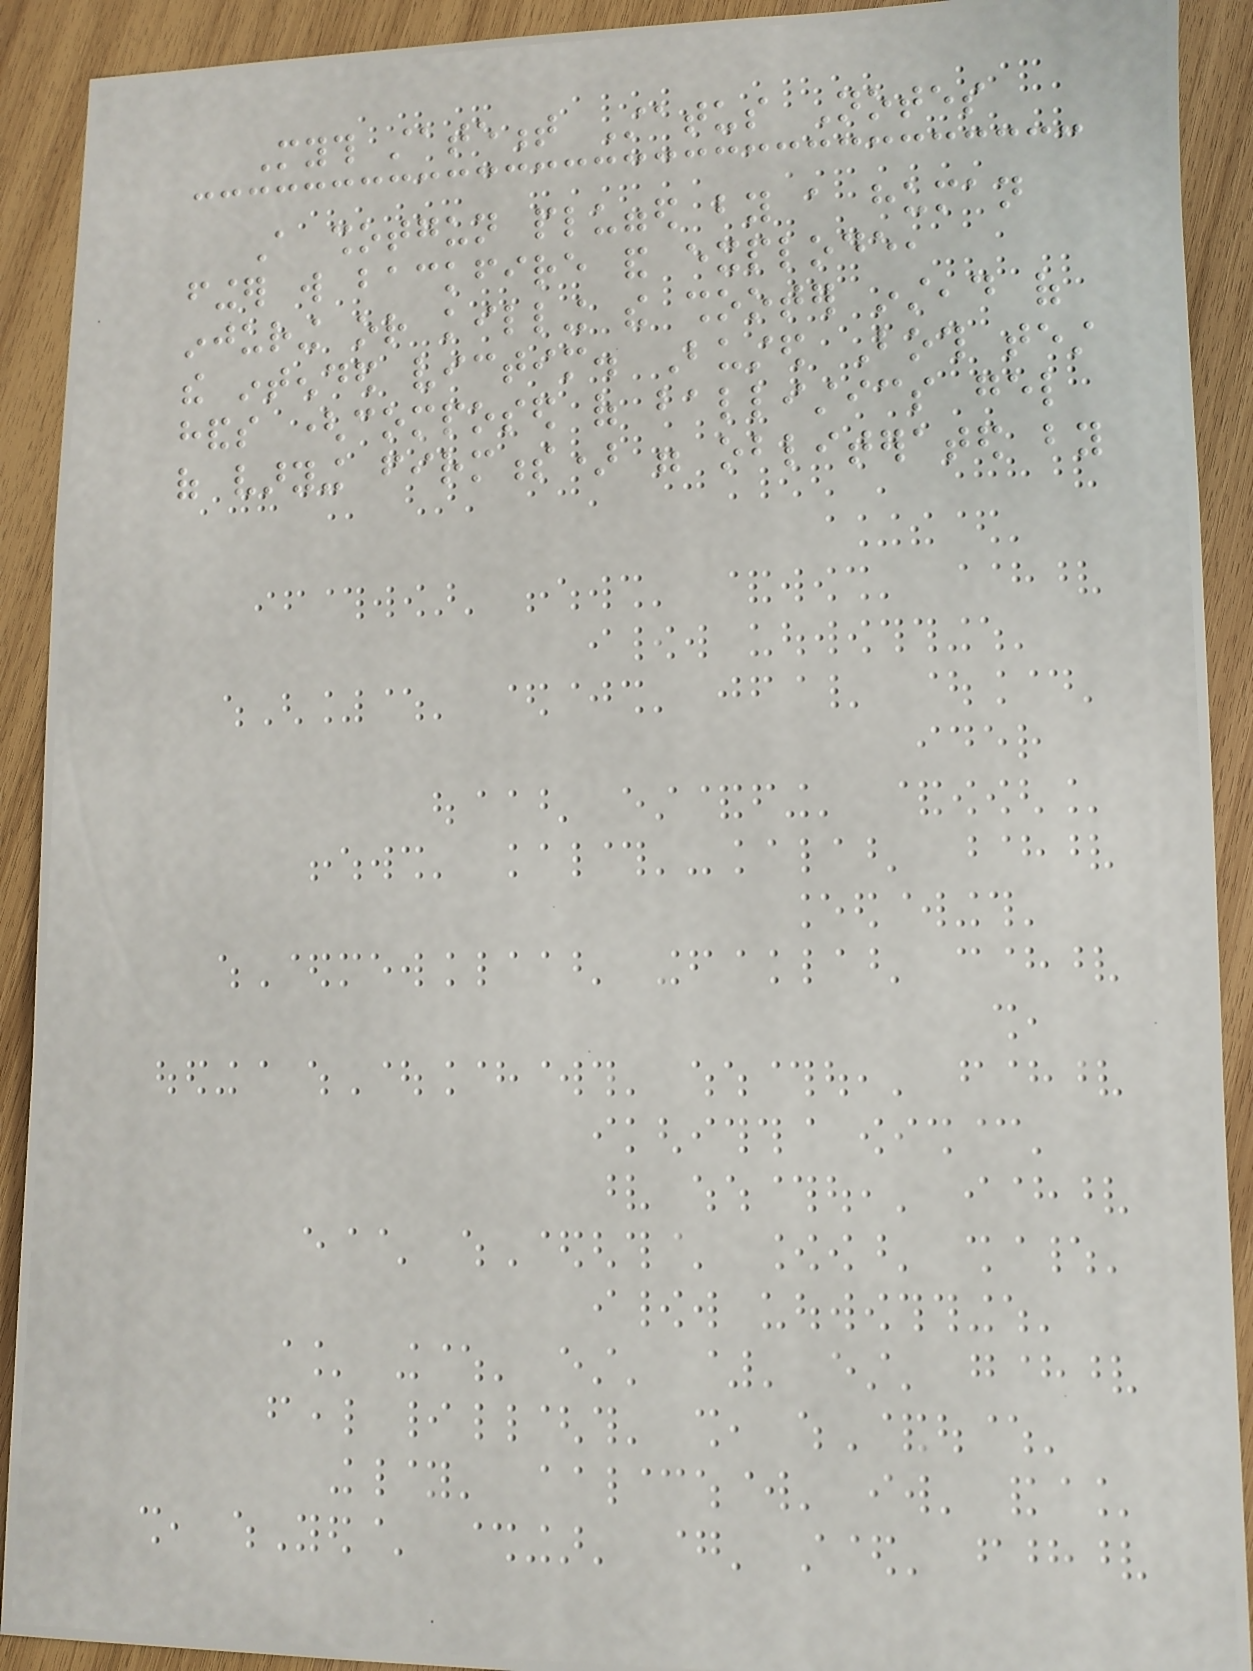Myth statement Status Notes
A shotgun plugged by a human
finger will backfire and explode,
injuring or killing the shooter instead of
the intended victim. Busted Both test
hands (composed of ballistics gel
of varying firmness) were obliterated by
